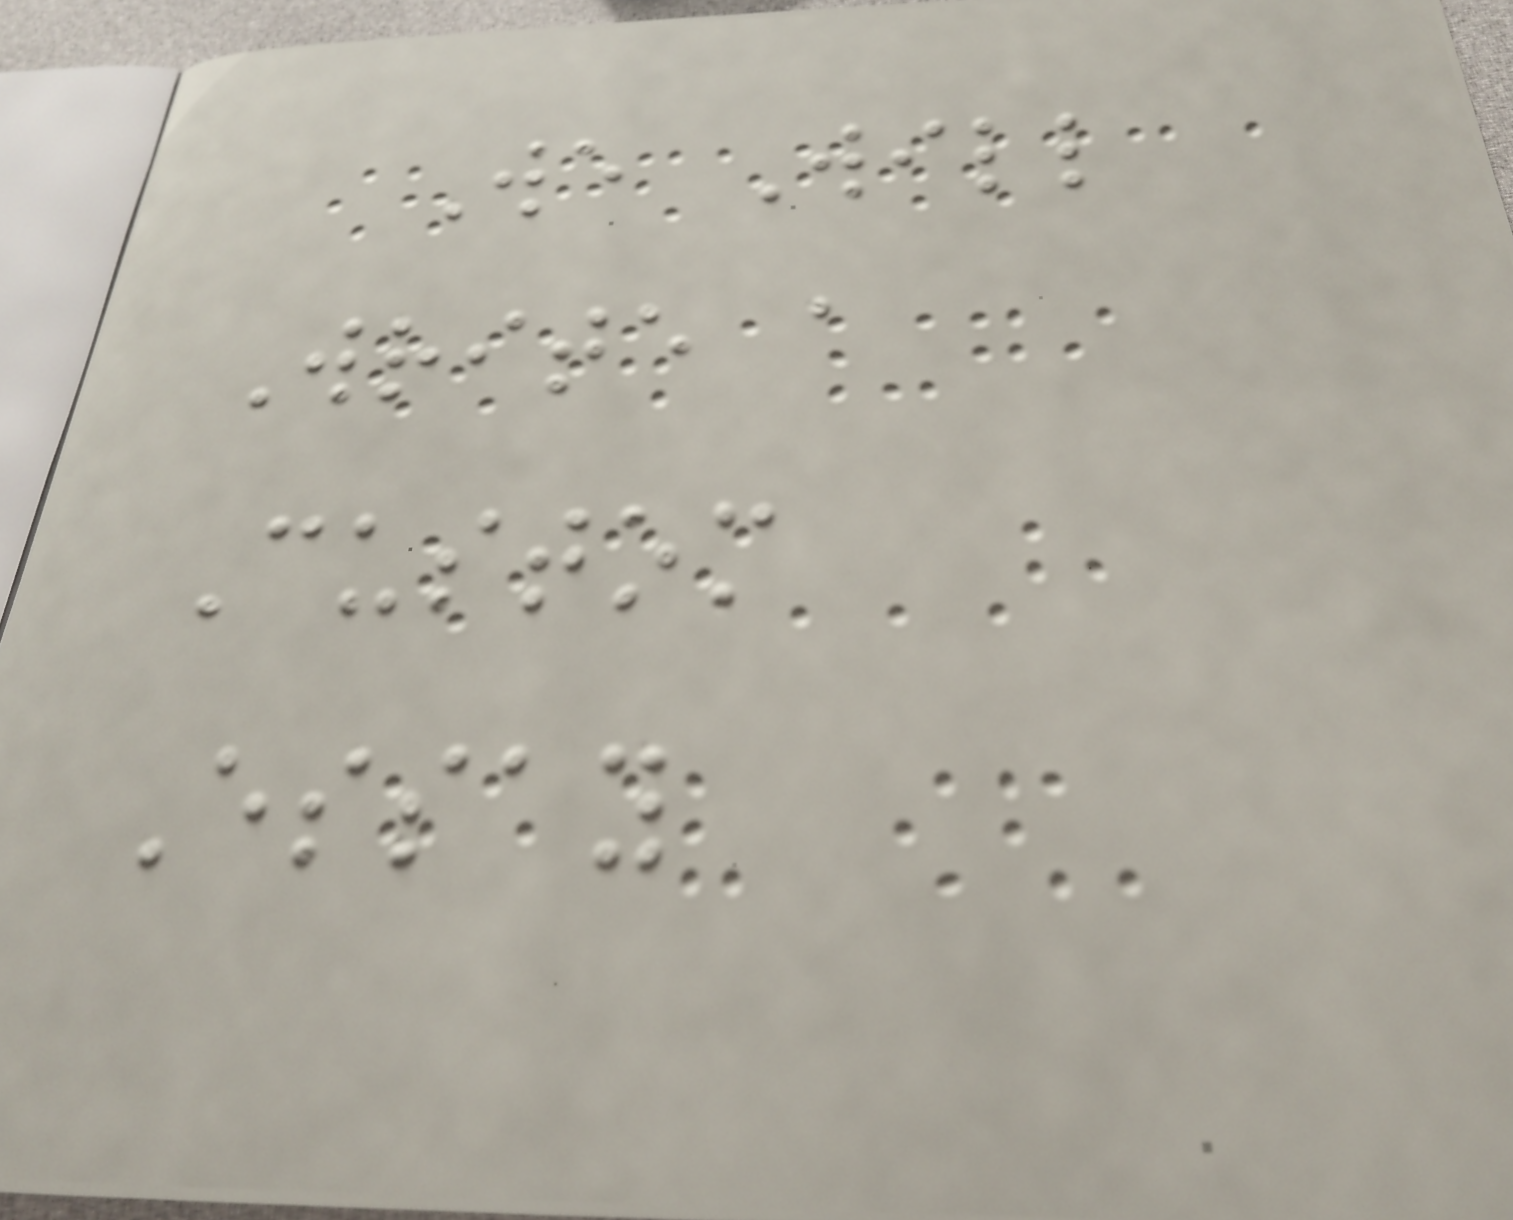We Will
Write a
Custom
Essay
